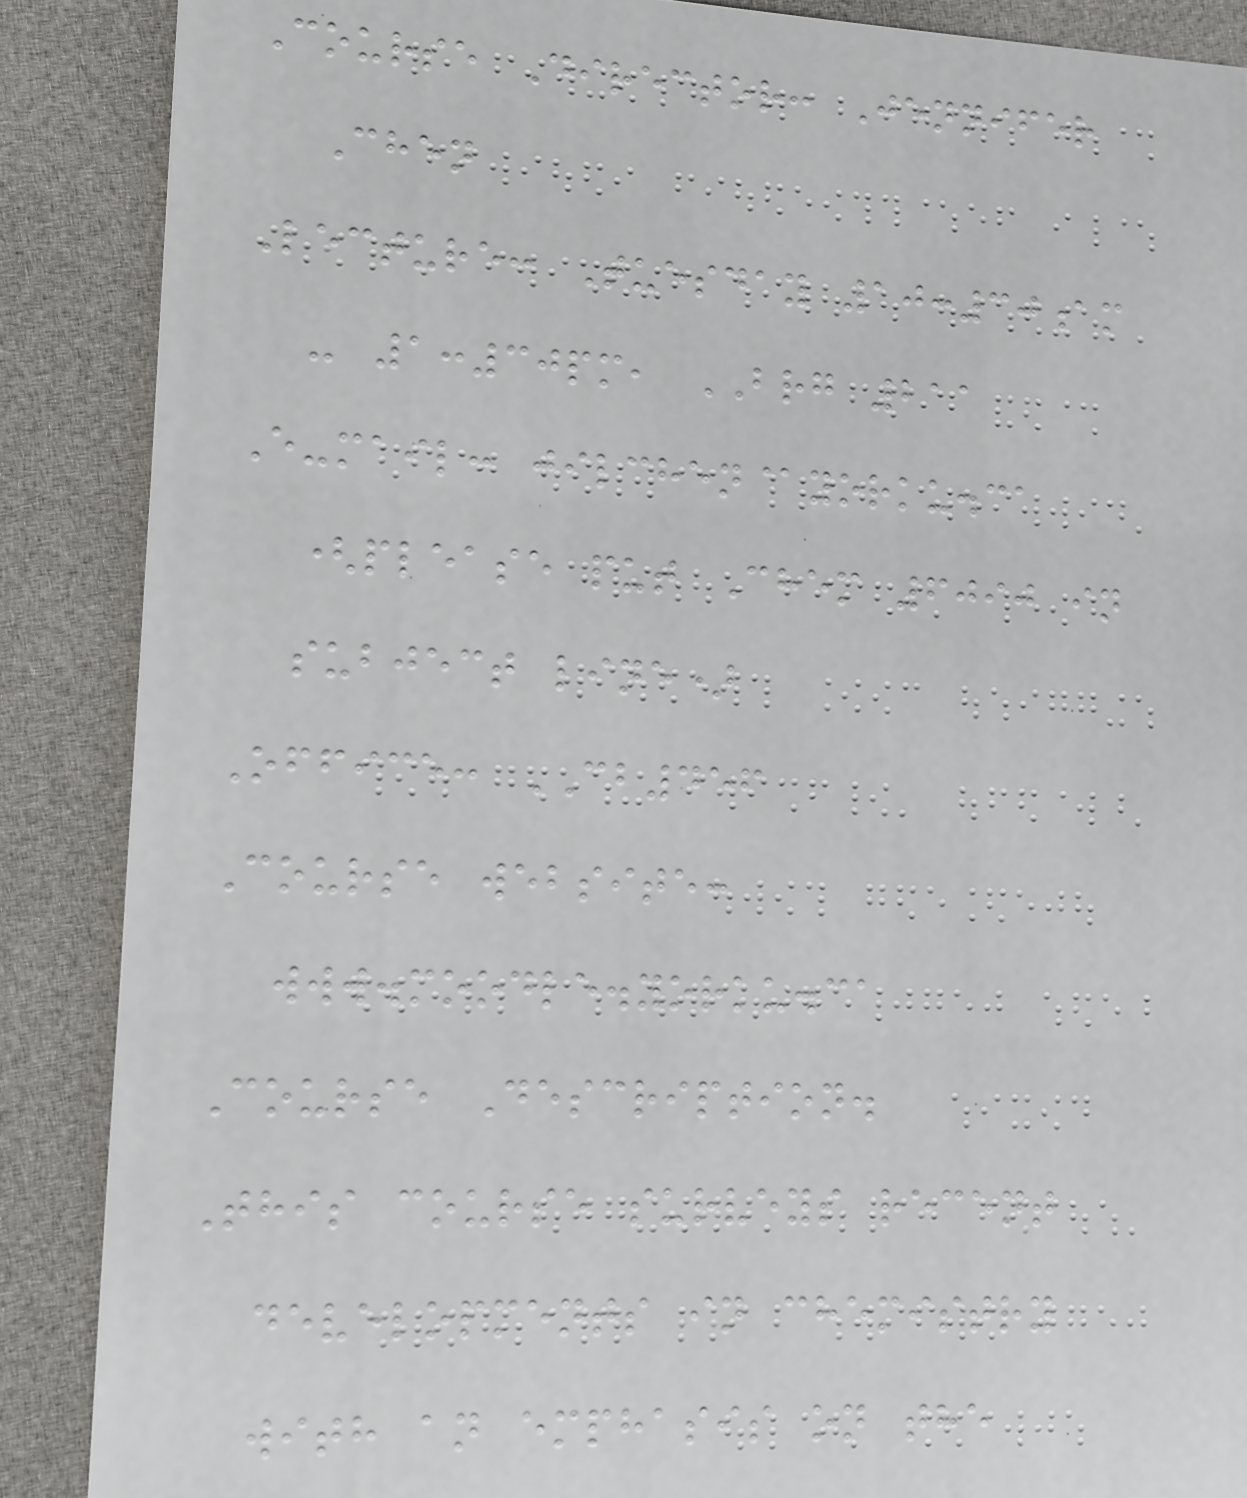Course Director: Jennifer
Chen
Lecture: Tuesday 10:30am
- 1:30pm, BRG 211
E-mail: jilchen@yorku.ca
(please put Chem 6090 in
subject line)
Office: CB456
Course website:
www.moodle.yorku.ca
Course Description.
This course surveys recent
developments in chemistry
with an emphasis on the
